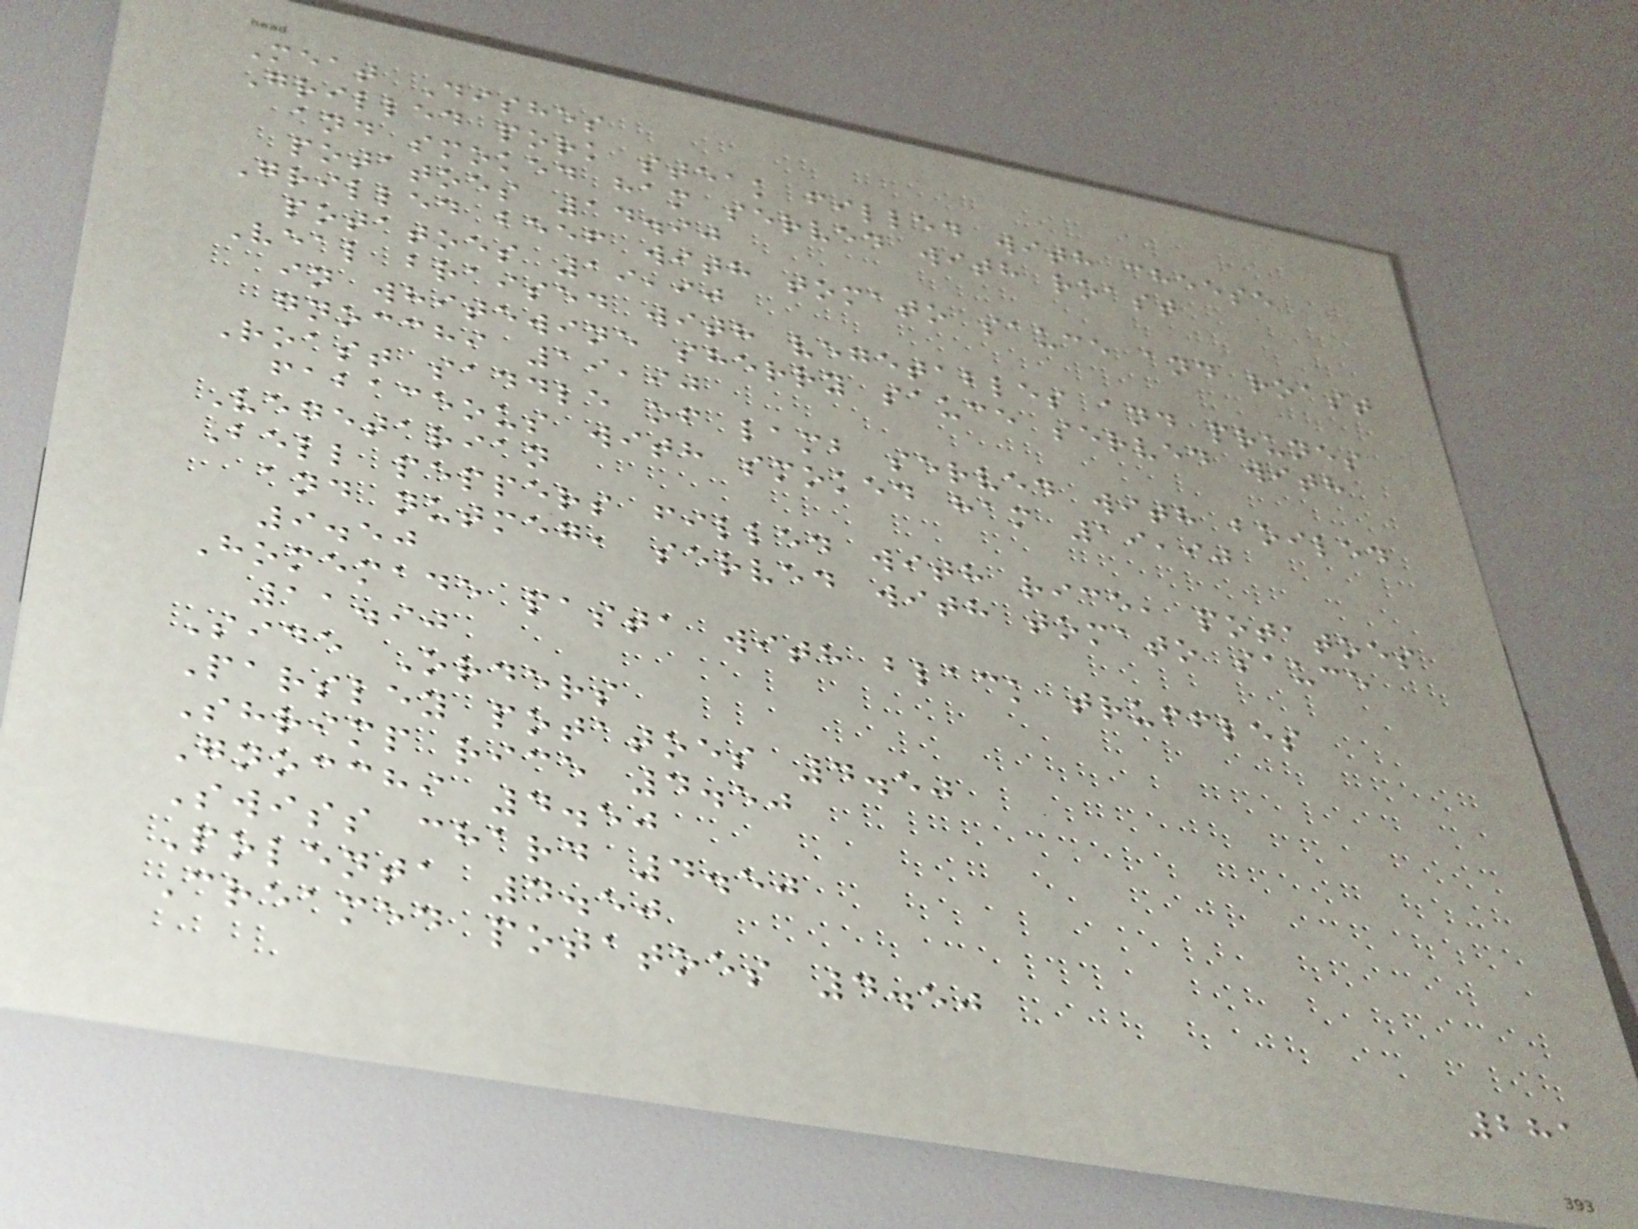Meat Dishes
Grilled pork steak filled with cheese
and smoked ham served with roast
potatoes 14.90
Grilled beef with tomato sauce and roast
potatoes 19,90
Veal braised with vegetables and prunes
in whitewine sherry sauce served with
gnocchi 19,90
Roast saddle of lamb served with boiled
fabaceous with smoked ham 19,90
Vegetarian
Bell peppers filled with rice, potatoes
and nutmeg, served with tomato sauce
9.50
Homemade pasta with black truffles
11.90
Side Orders
Parsley potatoes 4.50
Shrimp rice 4.50
Gnocchi 4.50
Swiss chard 4.50
Polenta 4.50
Creamed potatoes 4.50
281
